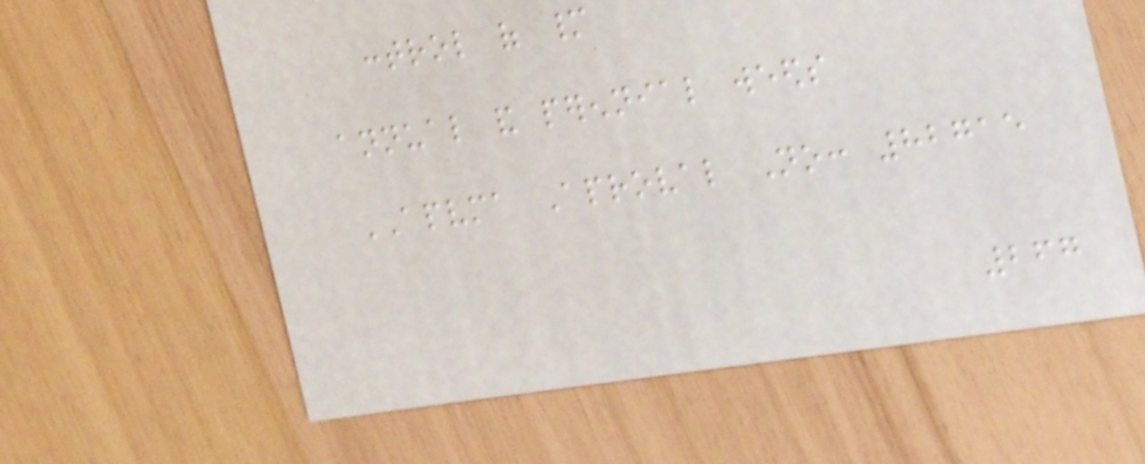control of many
annual and perennial weeds
APVMA Aproval No: 82715
267
